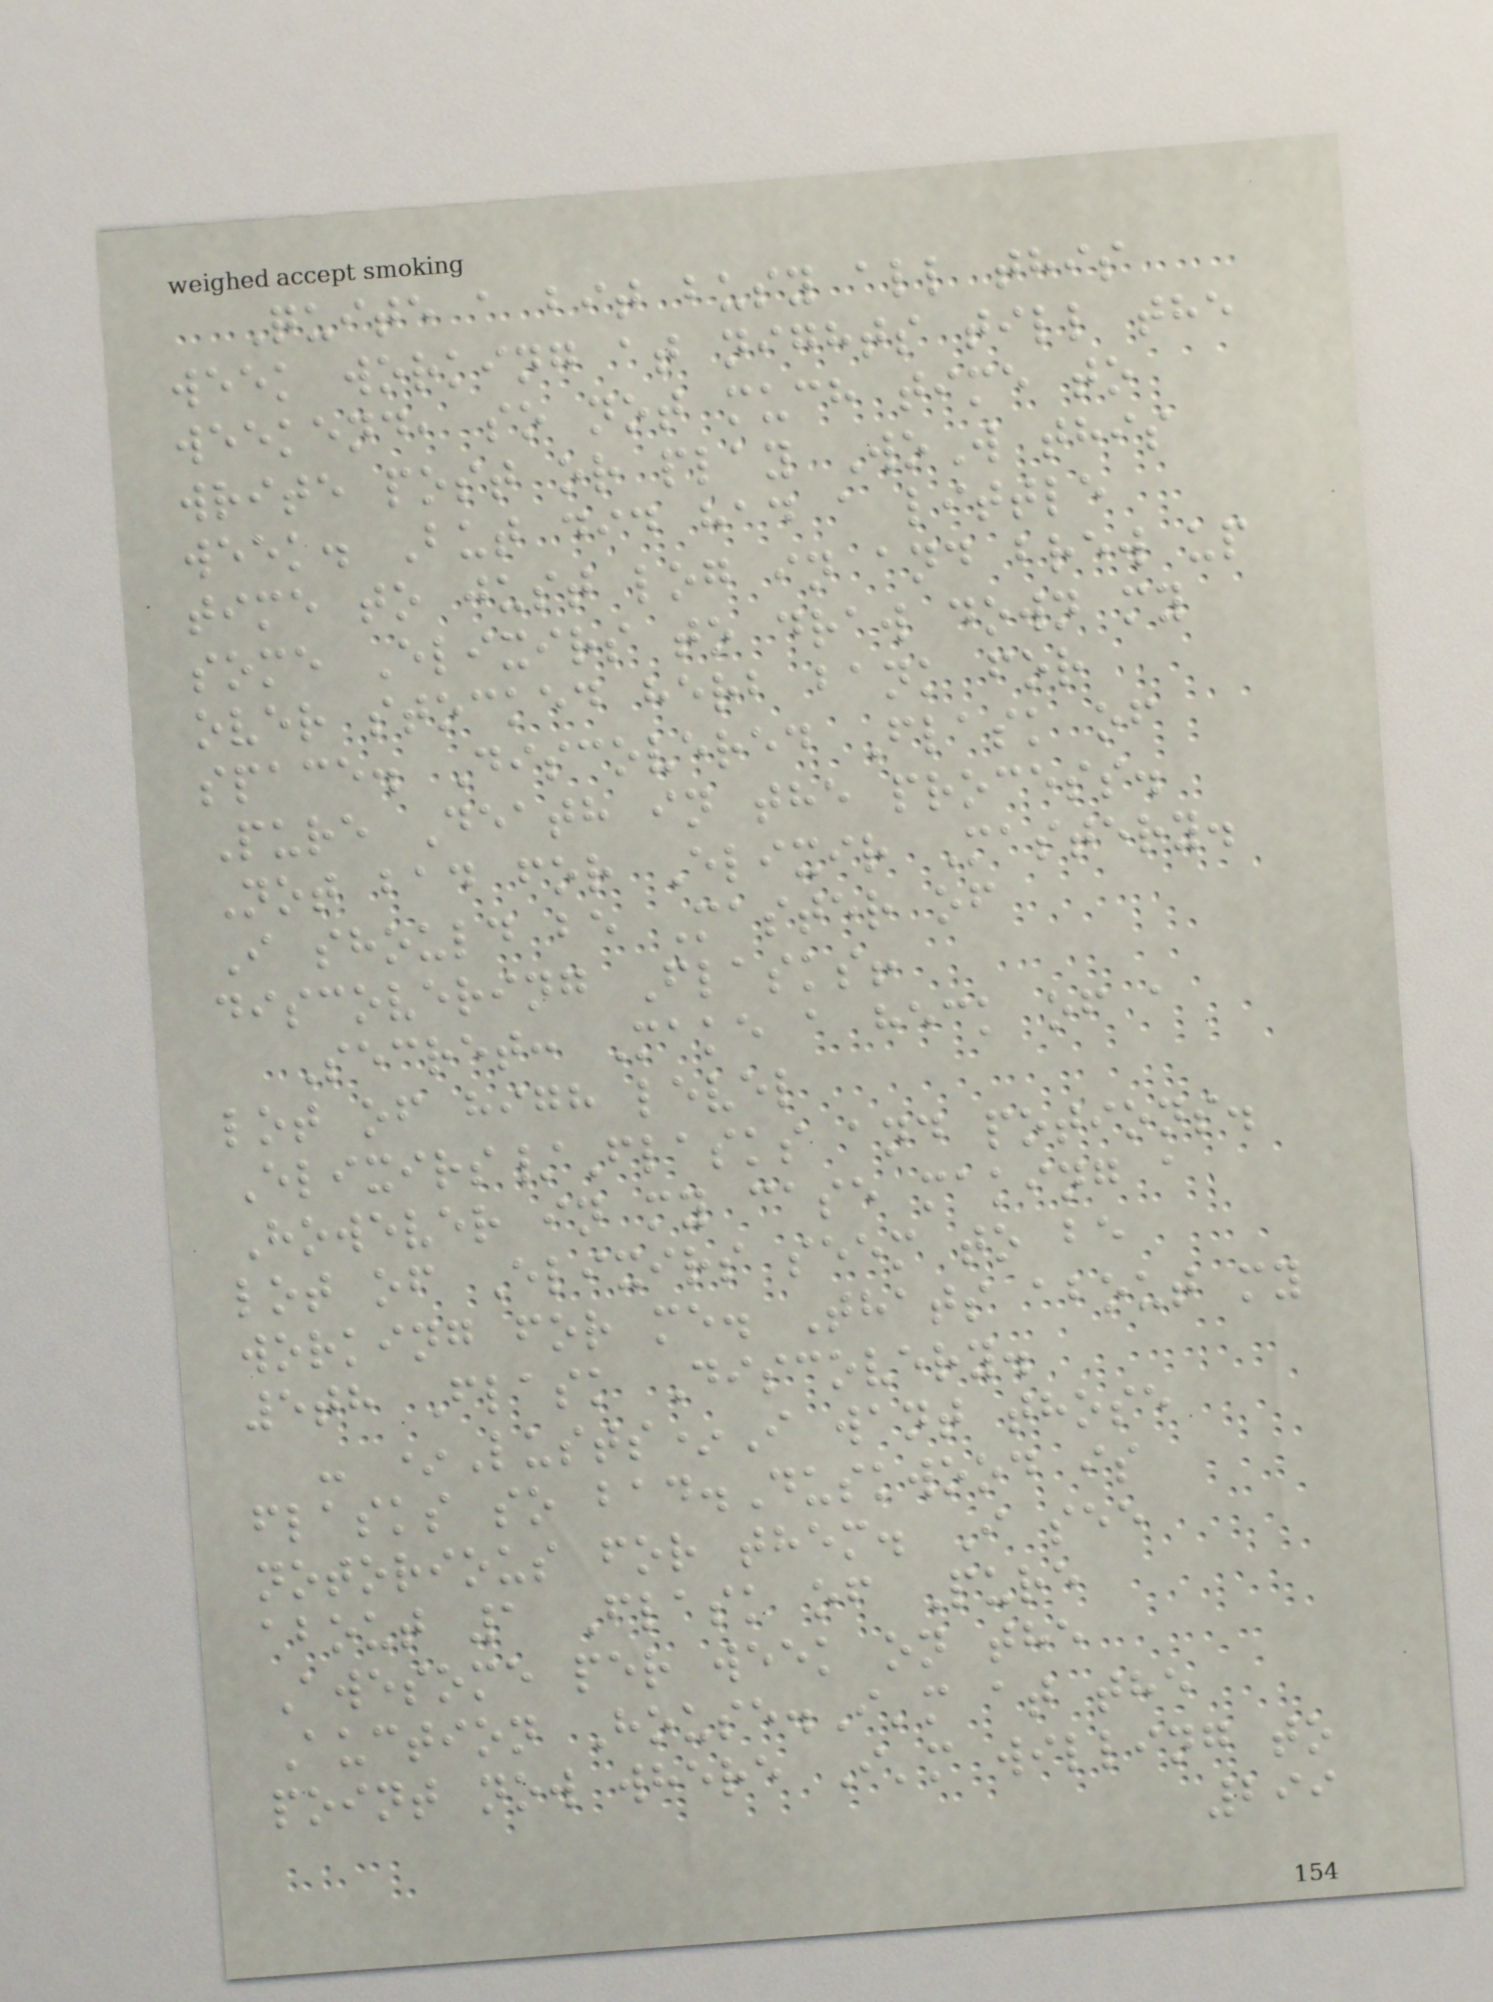Quite a bit busy all this
week working at nights till the
weekend, so not much time to
write post or play WoW this
week. But did had a little
time to just log in and brew up
some Elixirs to draw down my
over stocked herb bank for
space. Discovered Flask of
Pure Death in the process.
Not bad for Elixir Mastery.
I should be Master of
discovering Flasks!
Secret: Make a heck of a
lot of high level
Elixirs/Flasks and potions.
However in my case making a
lot of Elixirs seem to be
working for me. Thats about my
5th Flask Discovery.
- *Lusts*I want those
flasks so bad.Duskwood is
notorious for them. I see
about 1 Flask of Pure
Awesome per week on the
Auction House.I'm at the
point now where I'm willing to
299
